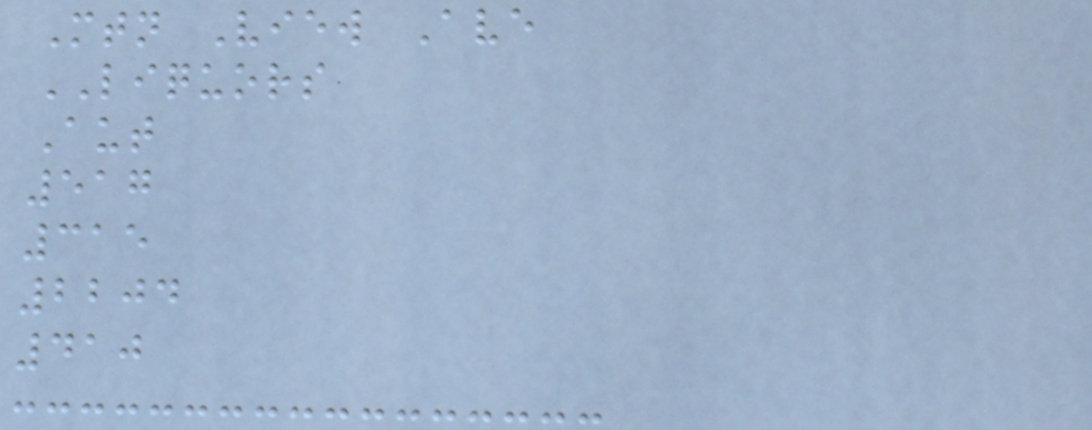Mtn View Ave
LIQUORS
Aut
517
315
2204
410
